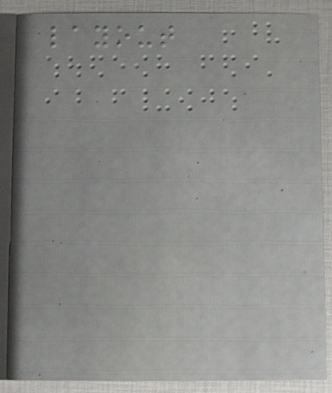layout
